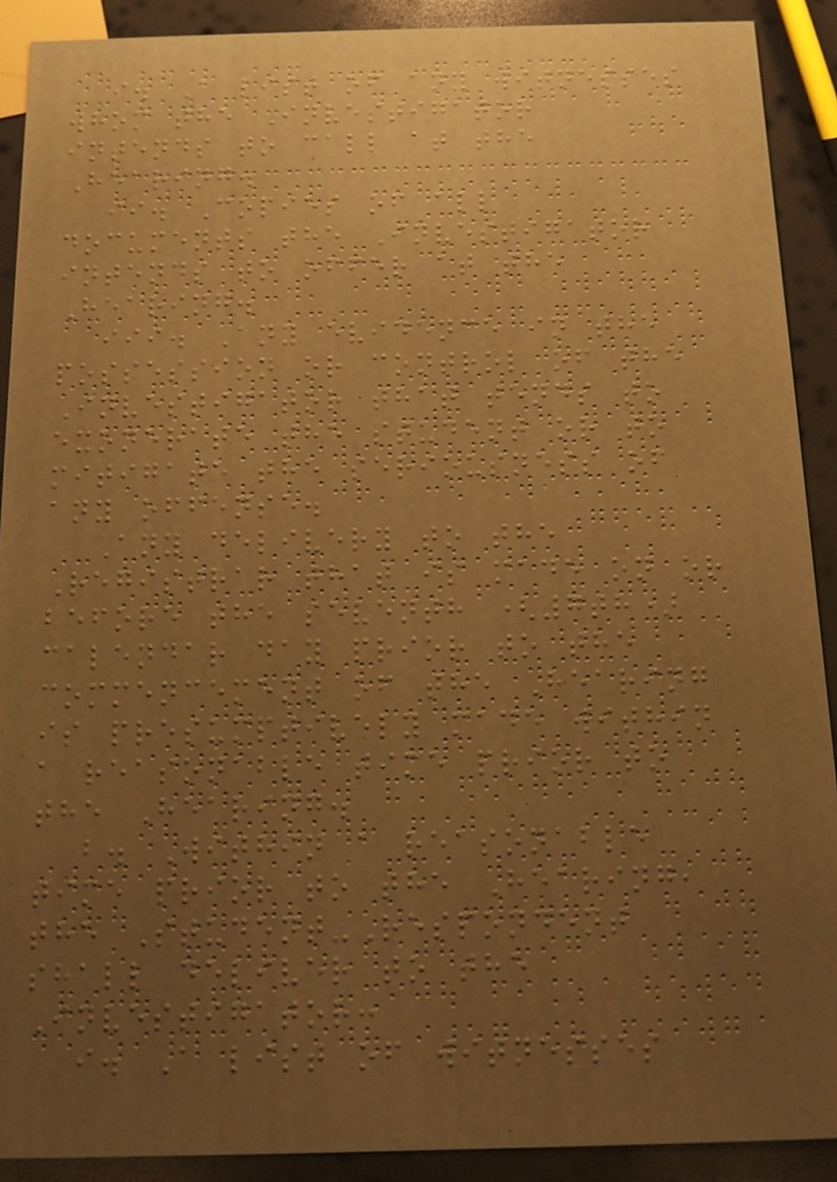i. A list of any witnesses
whom the Investigator
intends to call at the
Hearing.
ii. Copies of all
documents the Investigator
intends to offer at the
Hearing.
iii. Any evidence in the
possession or control of the
Investigator that tends to
exonerate the student or to
mitigate the seriousness of
any offense.
Any delivery to the
Registrar that is made on or
before the seventh (7th)
calendar day prior to the
commencement of the Hearing
is presumptively made within
a reasonable time prior to
the Hearing.
b. Within a reasonable
time prior to the Hearing,
the Student-Respondent
shall deliver to the
Investigator:
i. A list of witnesses
